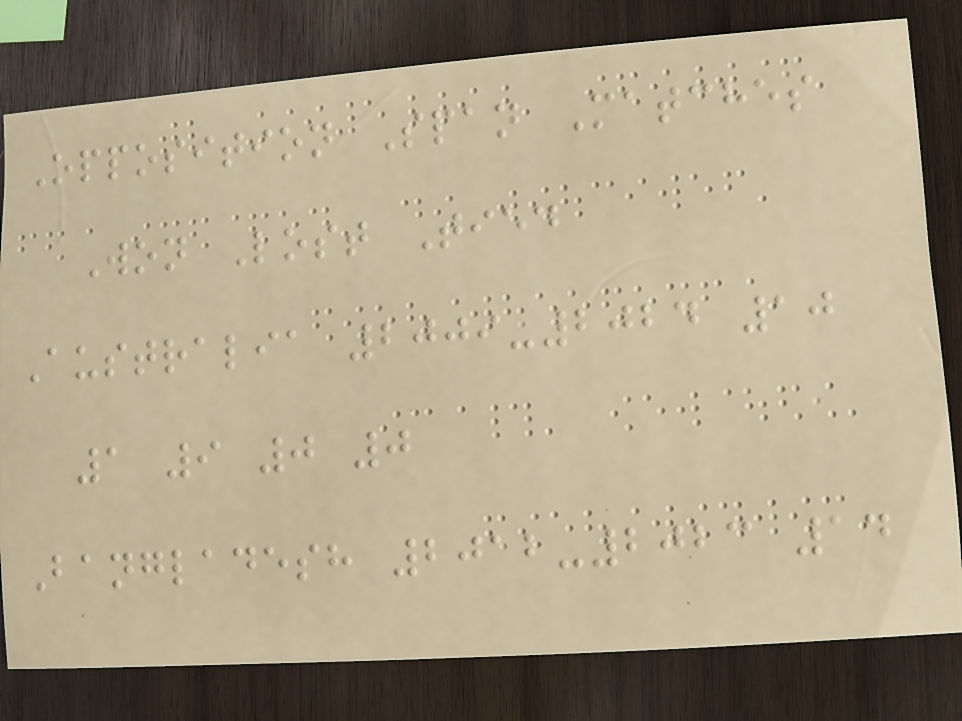Opposition Span Matches
Won Lost Tied
Australia 2009-2024 10
1 9 0 0
Bangladesh 2012-2023 14
